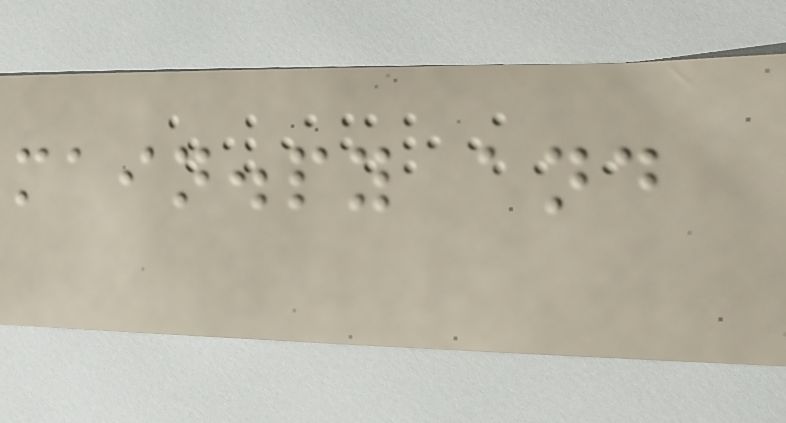main.py and
